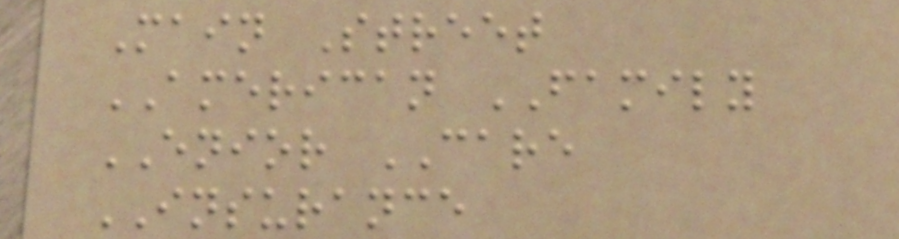Main Street
AMERICAN FAMILY
ENIOR CARE
INSURANCE
